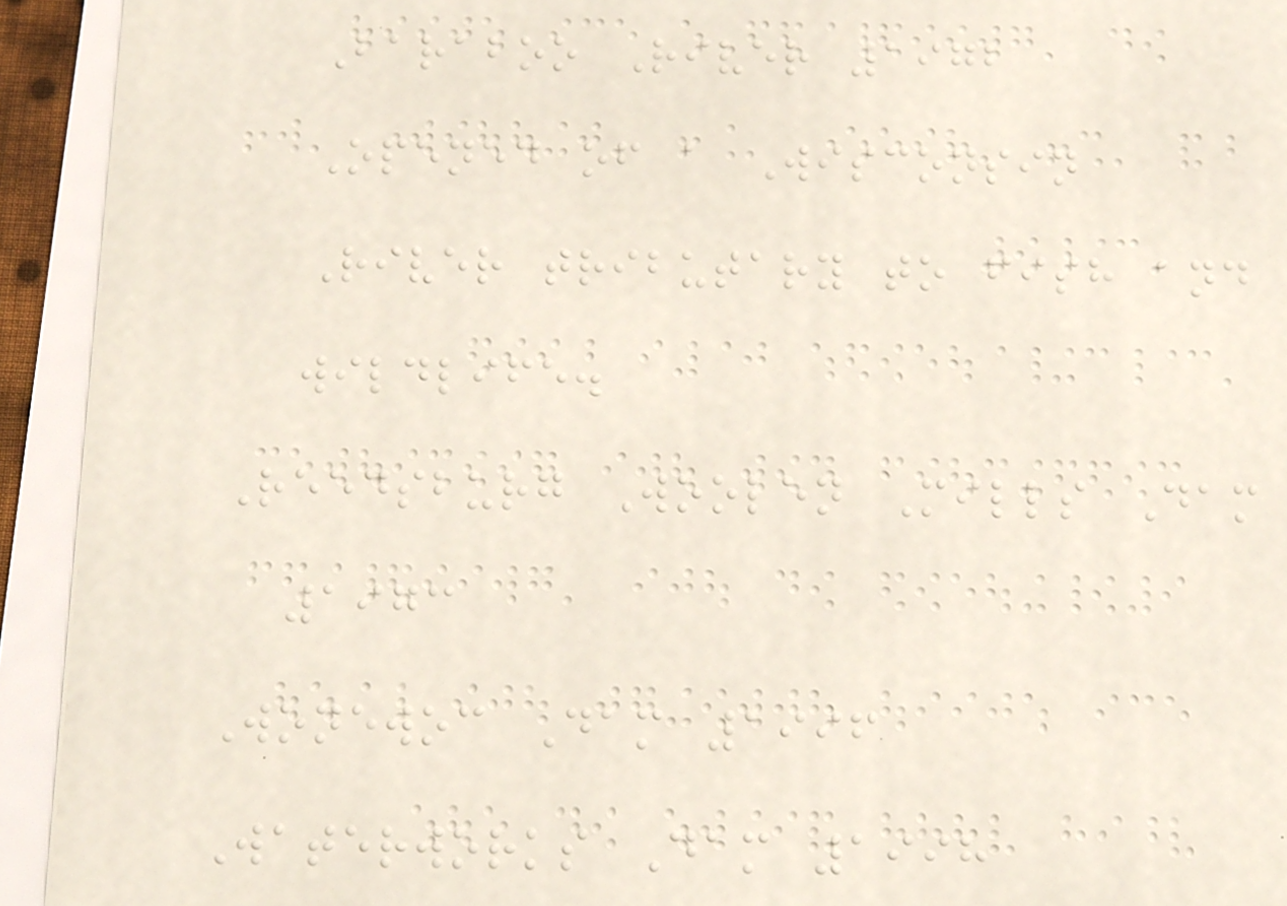Baraboo River 1972
Opened of a Wisconsin
River tributary to fish and
wildlife.
Reedsburg Woolen Mills Dam
1973
Wonewoc Dam 1996
Waterworks Dam 1998
